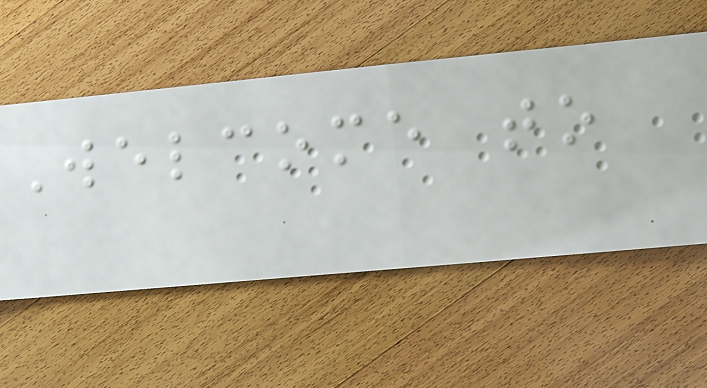Welcome to
